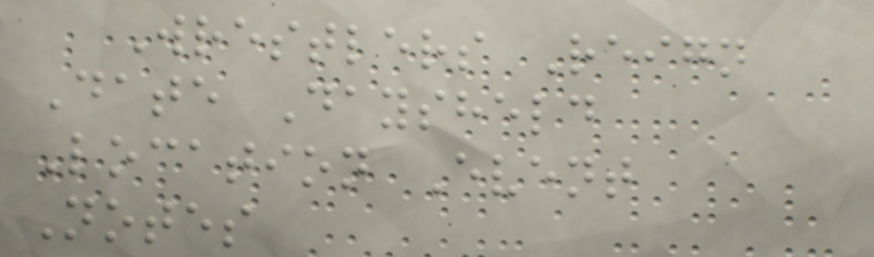Wrestlers Reign
Date Daysheld
Location Event
Notes
